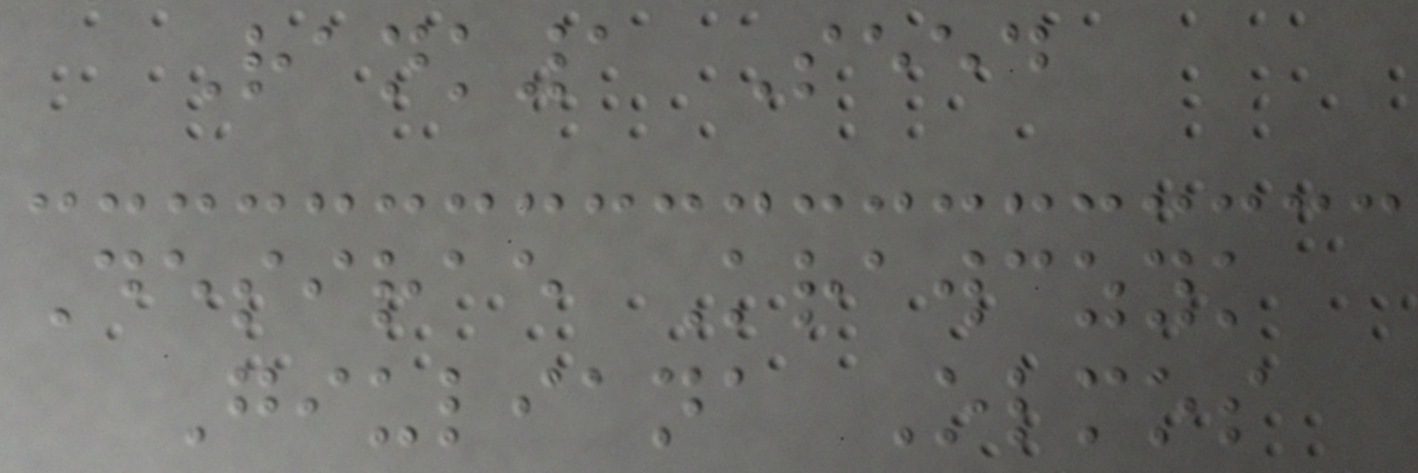Rank1 Seed
Desirae Krawczyk
Giuliana Olmos
